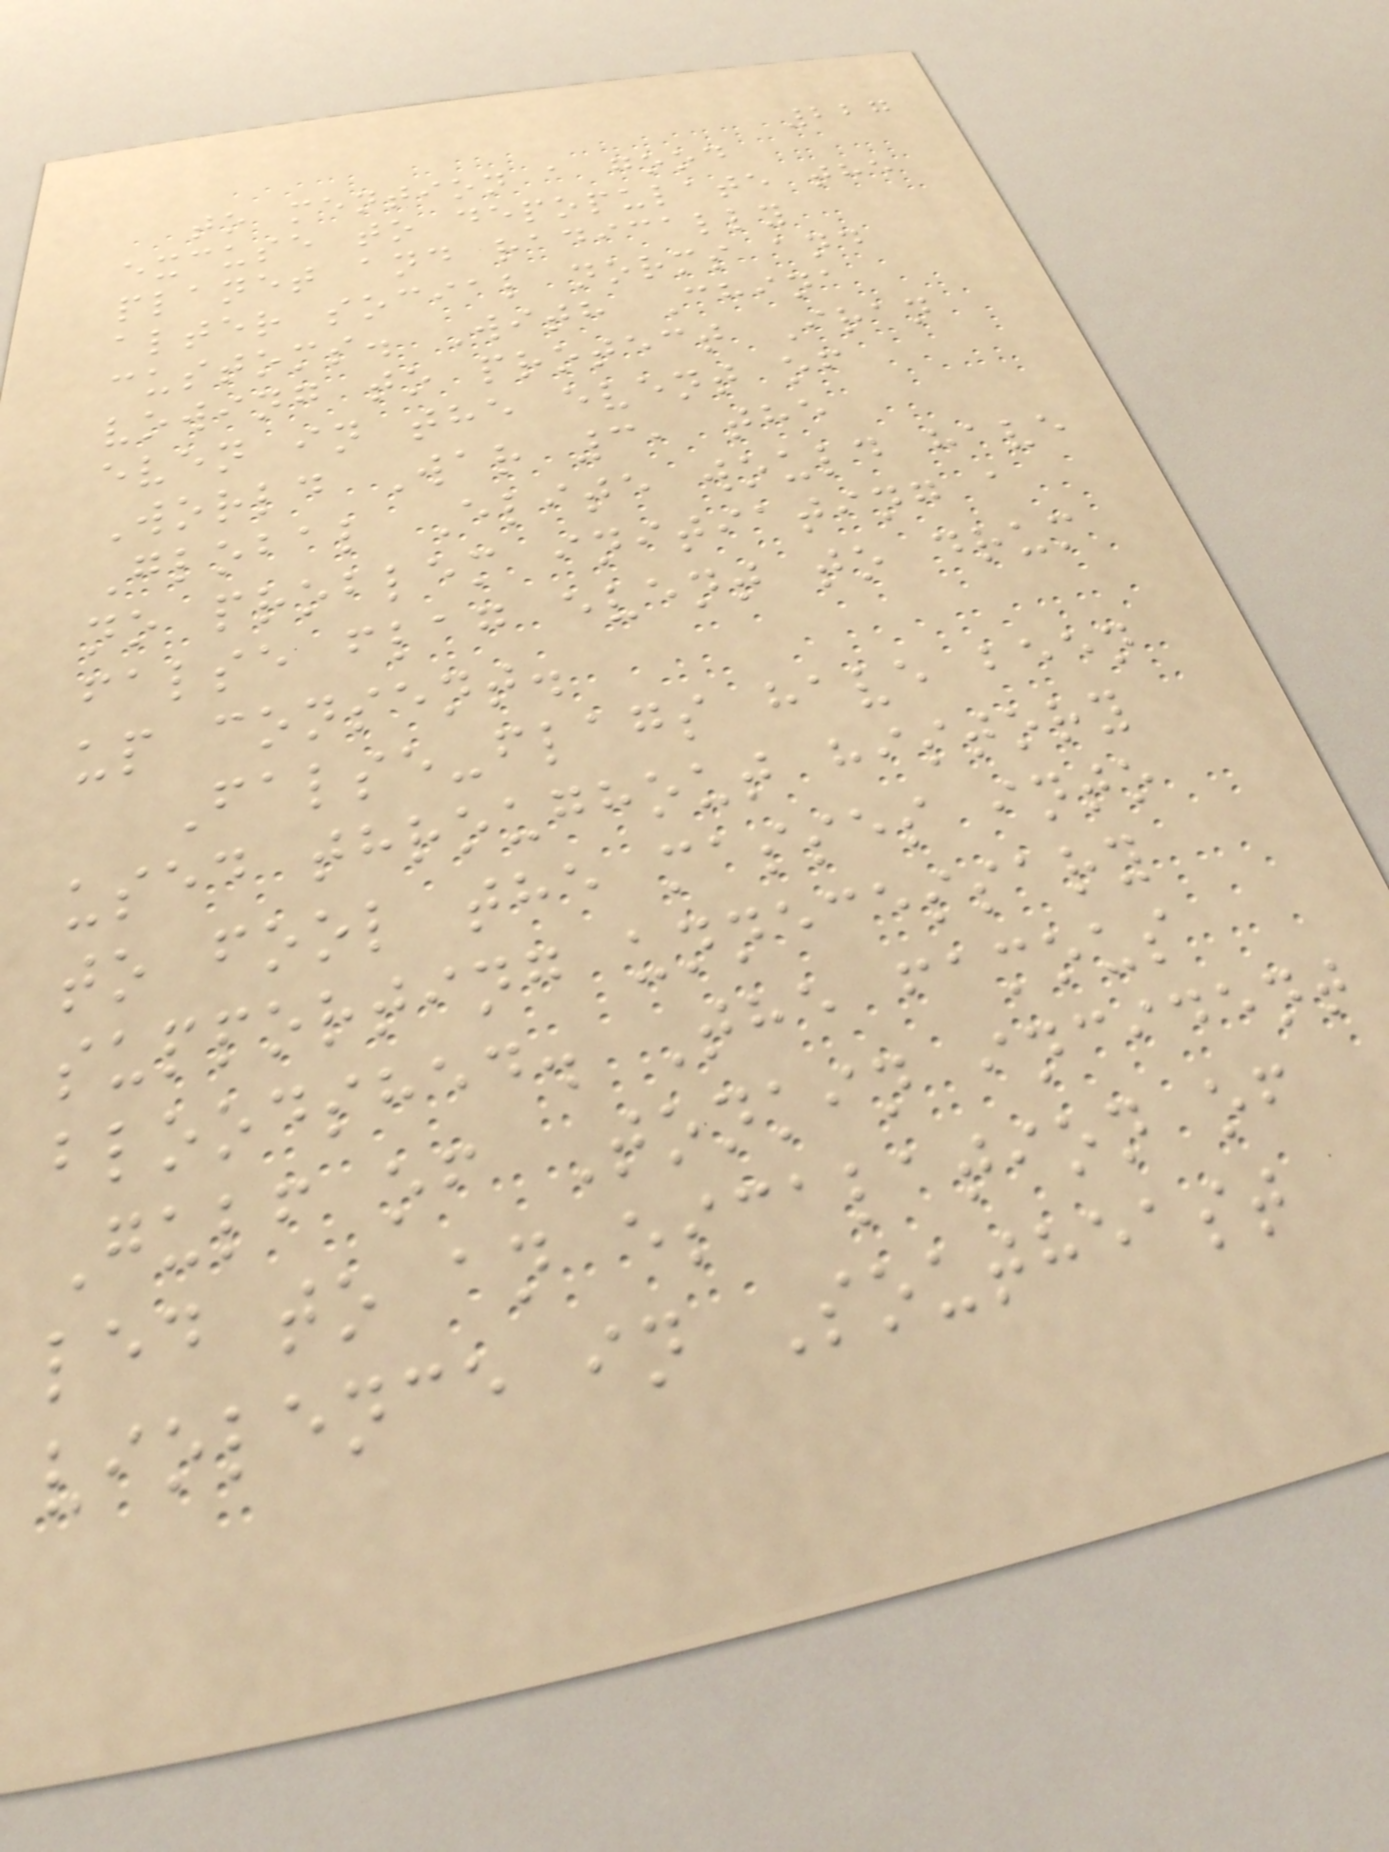227
to mention a good
excuse to depopulate the
planet and radically
alter social norms and
customs. With China
vowing to protect Iran
even in the event of
World War 3, the
Global Elite would have
no problem initiating a
false flag event to drum
up consent.
False-flags have been
used throughout history
to fool the masses into
supporting unnecessary
bloodshed. The famous
Gulf of Tonkin incident
led to an escalation of
violence in Southeast
